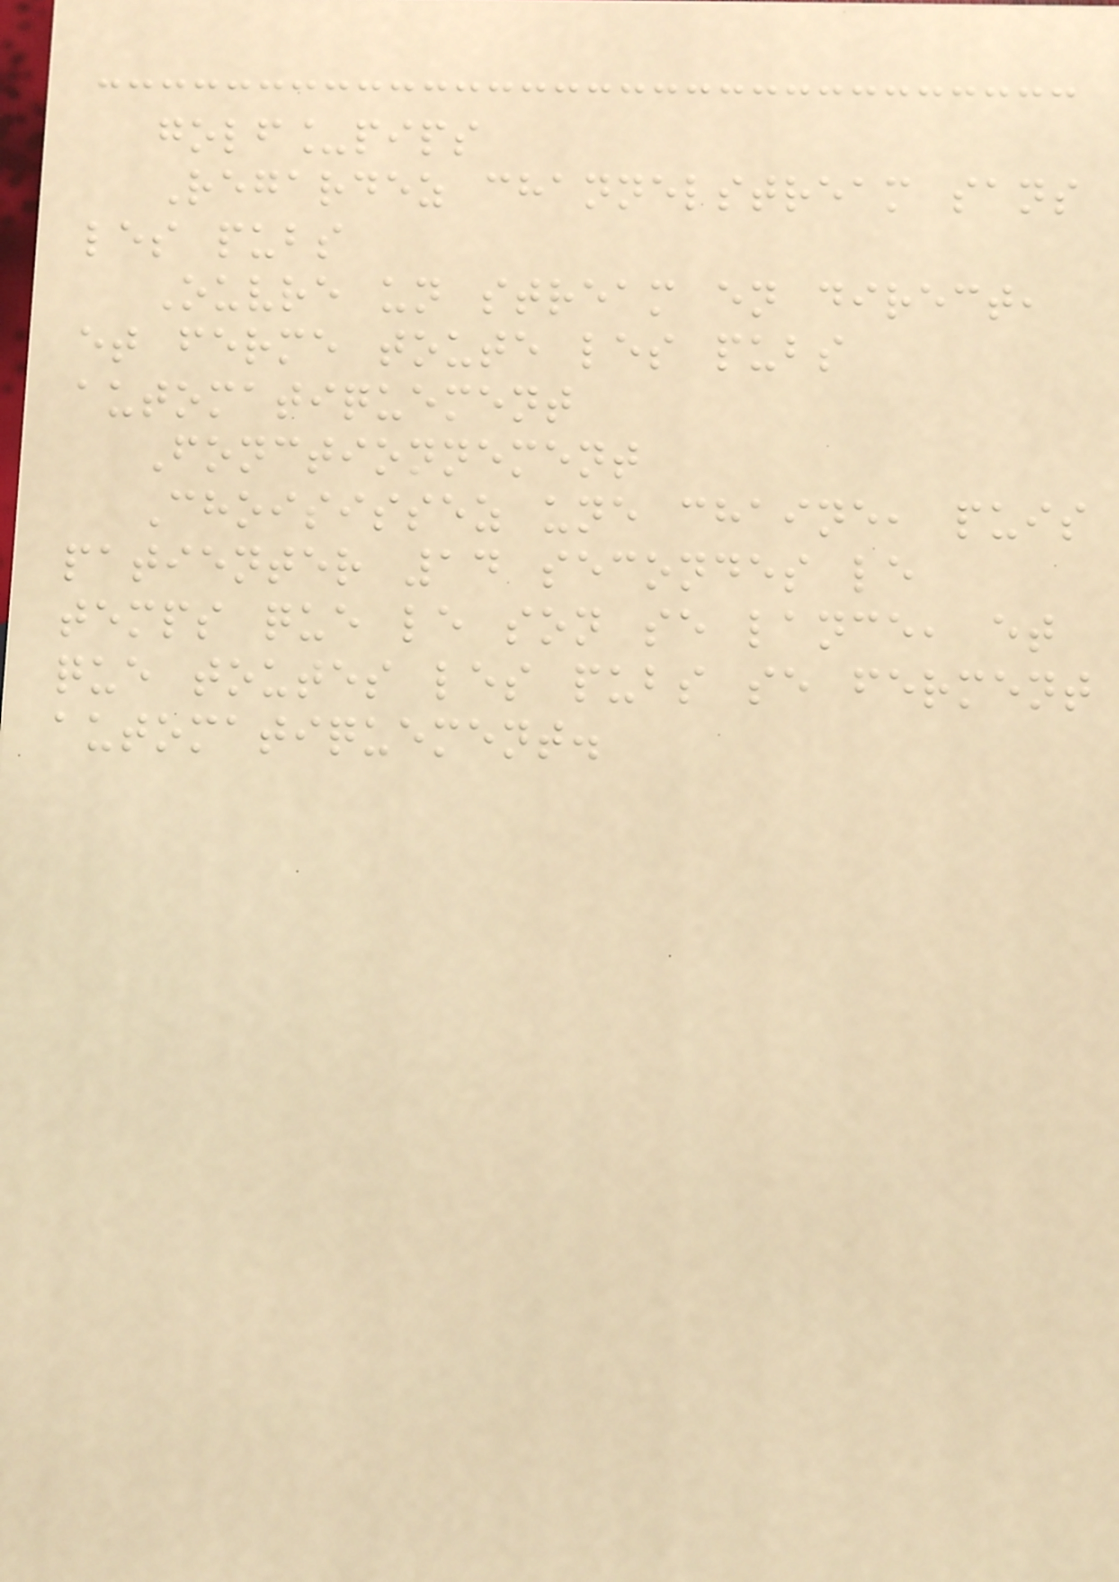golf_pips
Regardez channelstream sans
les pubs
Ouvre un stream en direct,
et ferme toute les pubs
automatiquement
Fonctionnement
Choisissez une chaine, puis
patienter 14 secondes le
temps que le son se lance, et
que toutes les pubs se ferment
automatiquement.
